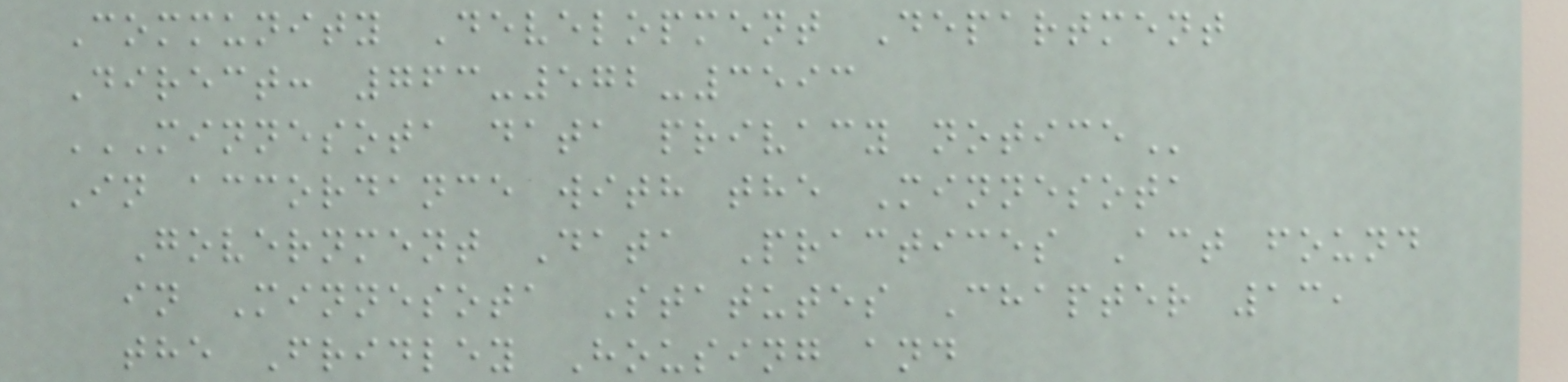Community Development Department
Direct: 763-572-3593
MINNESOTA DATA PRIVACY NOTICE
In accordance with the Minnesota
Government Data Practices Act found
in Minnesota Statutes Chapter 13,
the Fridley Housing and
